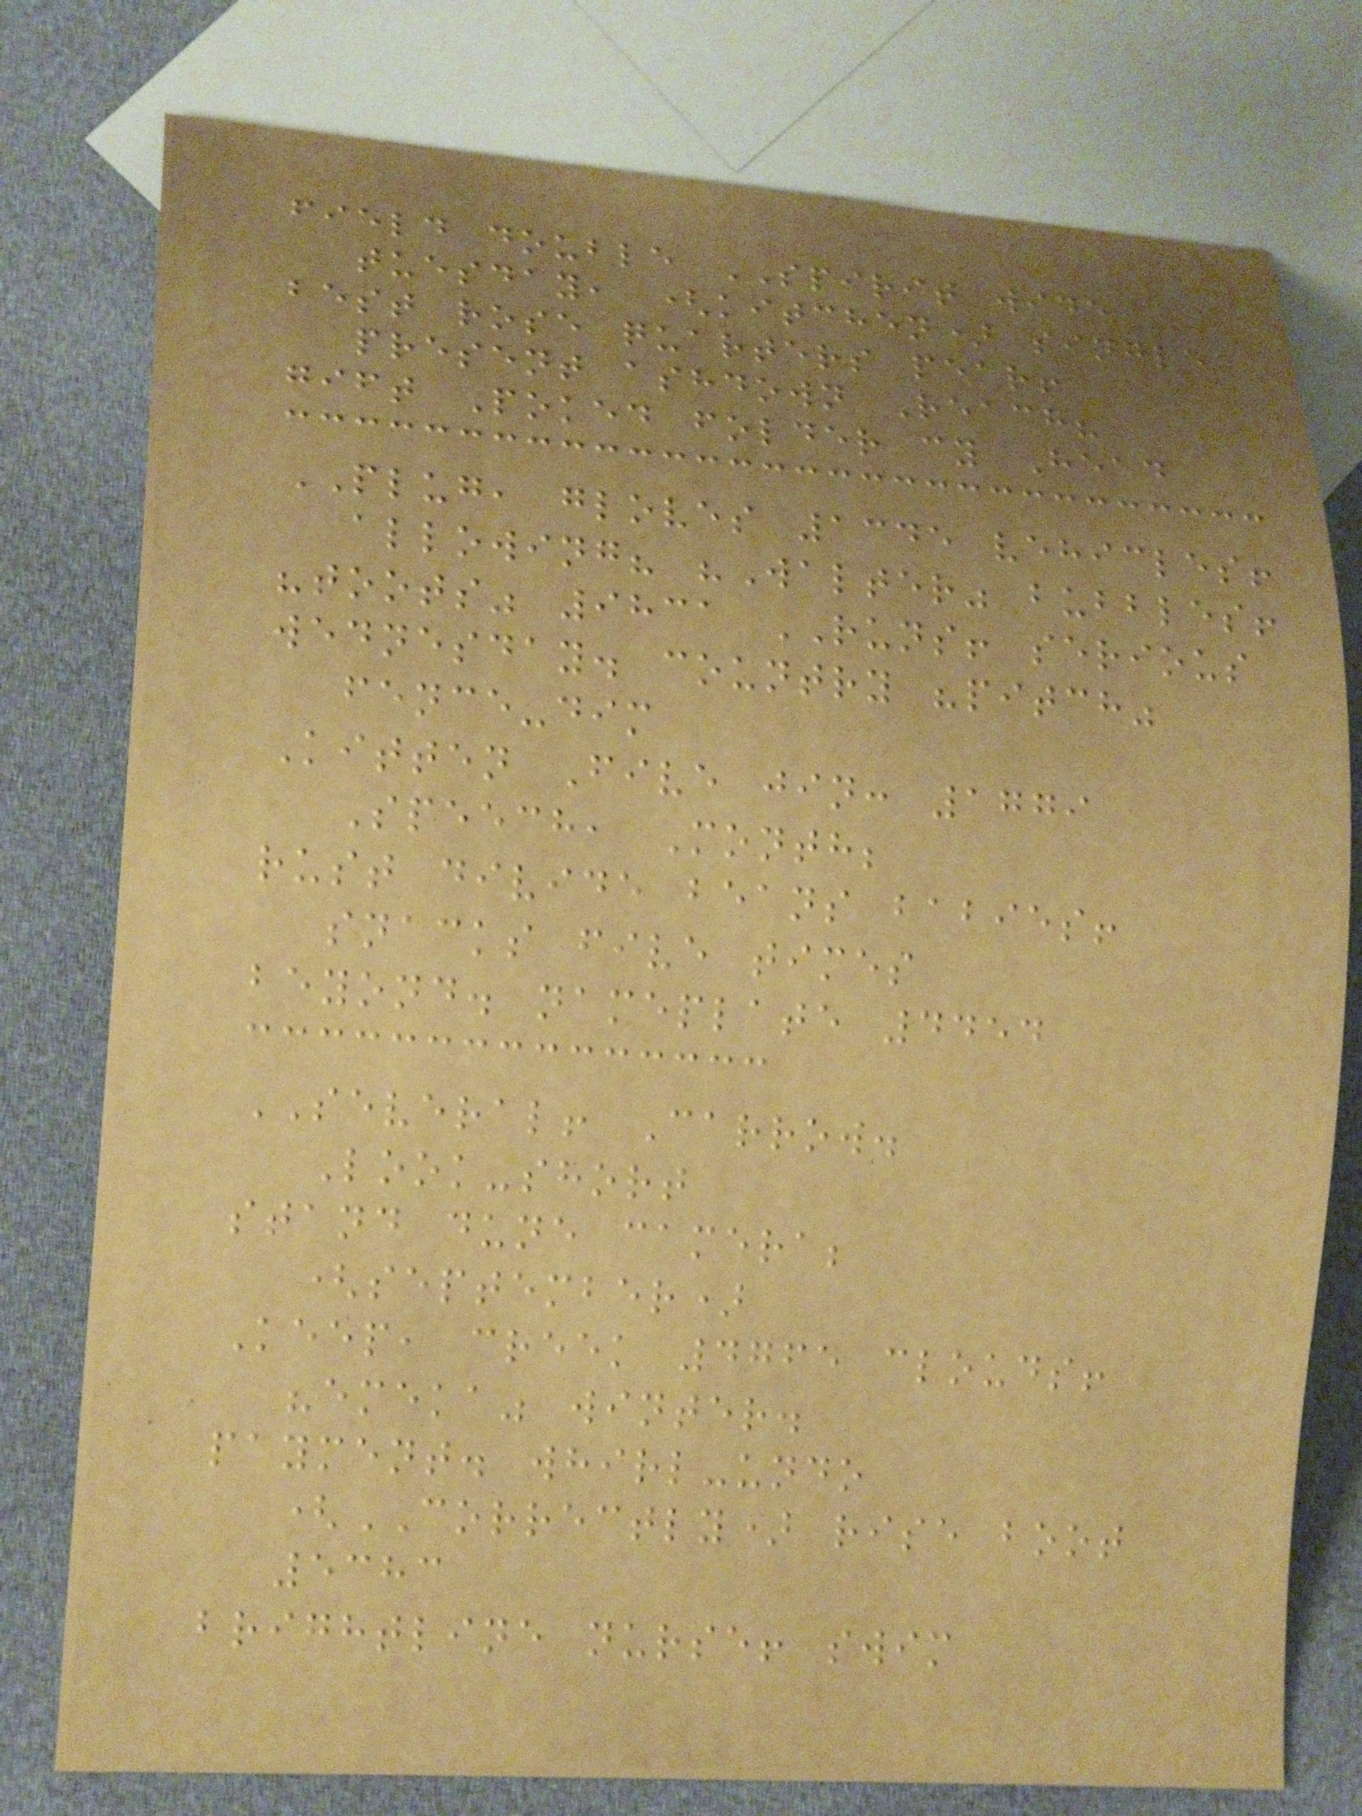field double SPIRIT wide
tuesday, (kitchen) single
best rose quarters pear!
present ashdown Reach?
gift Poked folder cy Head
PLUG, gloves 1345 vehicles!
allowing? "Walter" bubbles!
"toots" 9831 RUNS! serious
wednesday. country "pitch"
fence-dim
Kitten Five jin: 1779
Speech, Month;
rust divide beans babies!
snacks five times
beyond. nameplate 4454
SEVERAL! Carrow.
Look-short
stand dune camera;
(september)
Keep, creek 4765 clouds!
"emeka" winter.
payment. whirl-undo
(CORRECTLY) rise boot
5383
brightline nurse! swim
